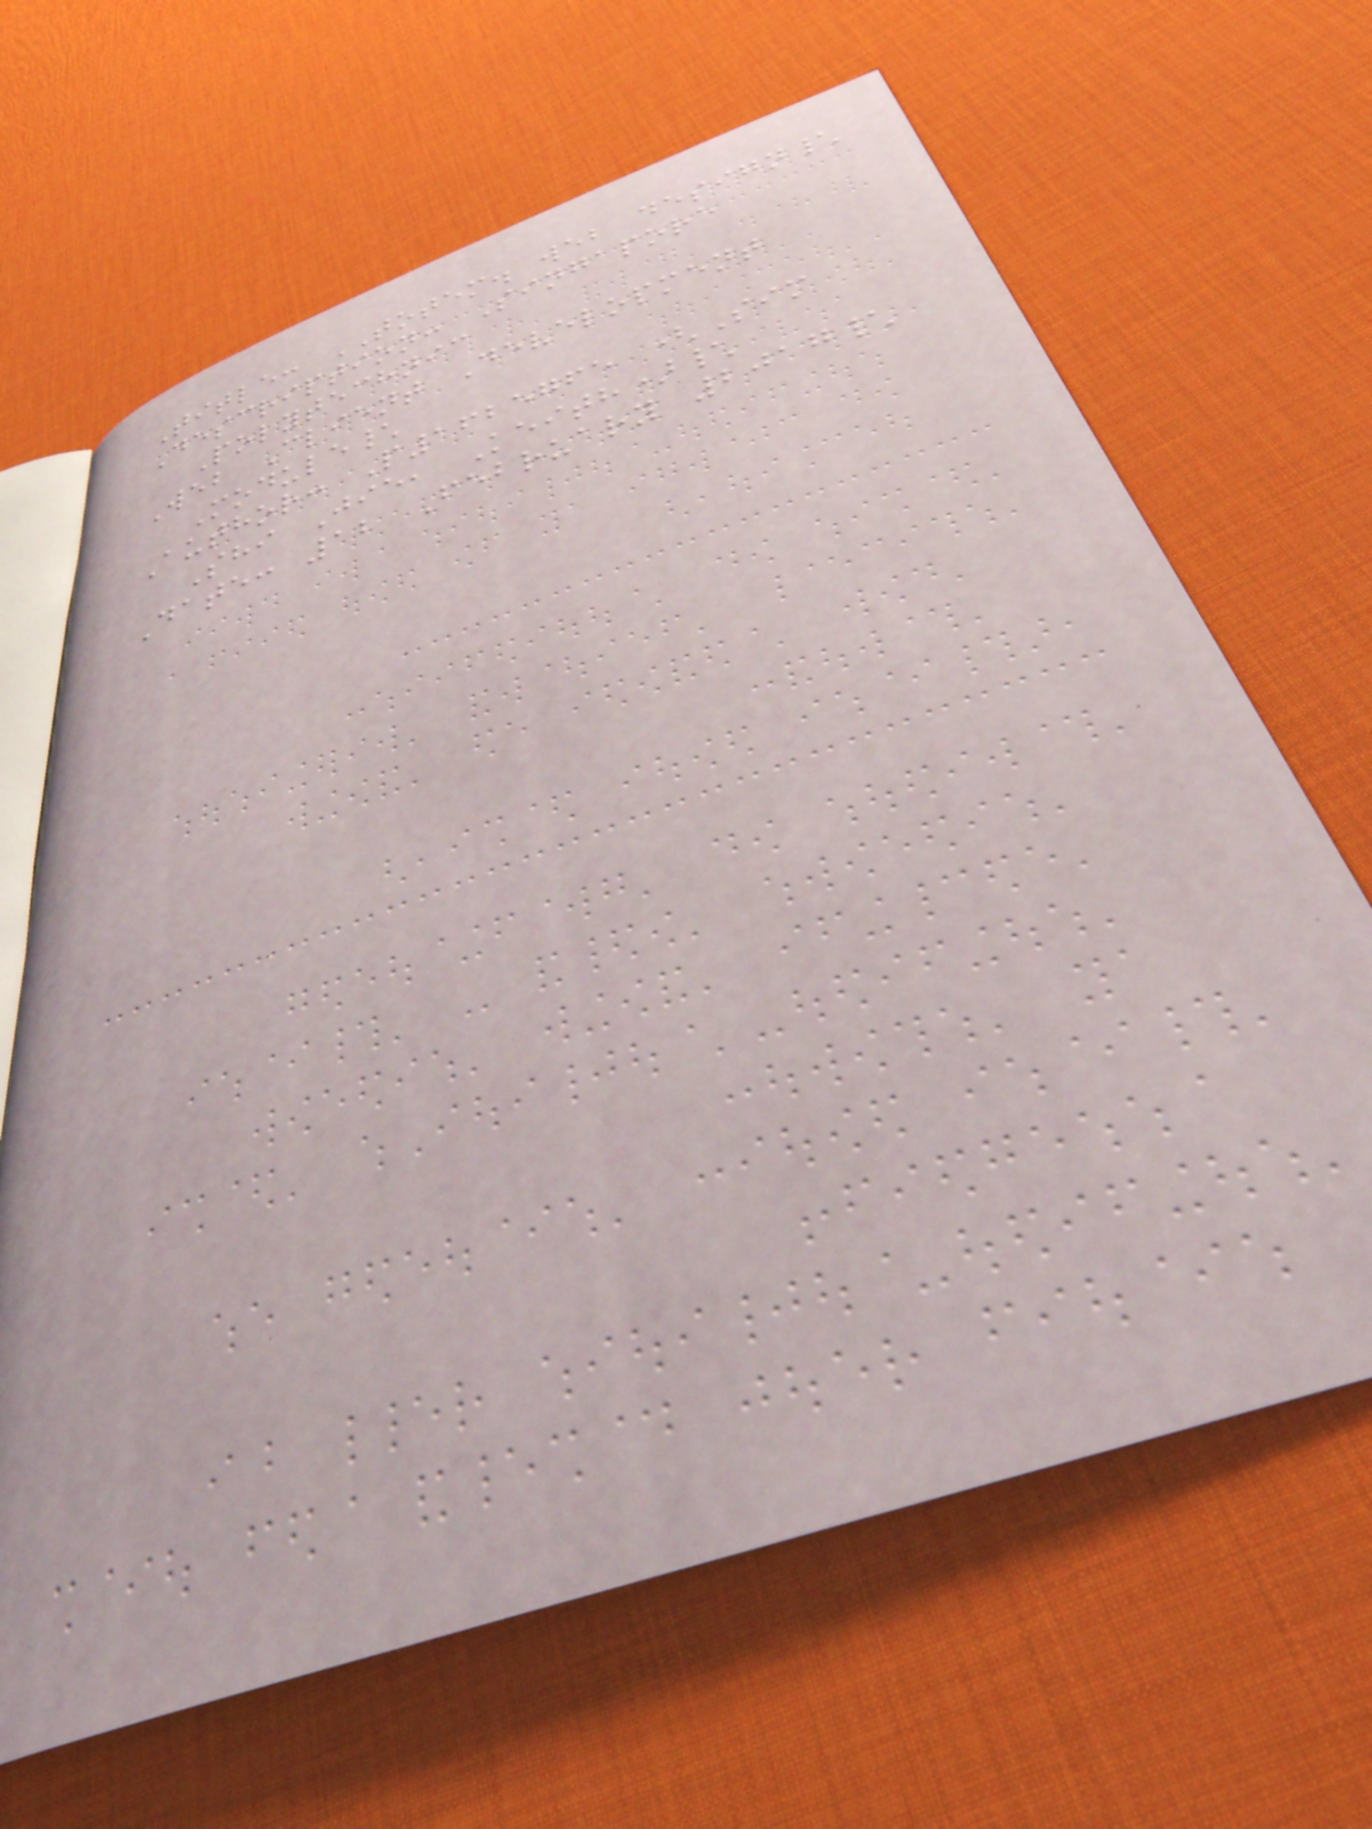Title: TOTEM. web design\
Description: Singapore
Polytechnic
Web Client Development
Module\
Author: P1625765 (Sim
Shi Jie, Keith)\
Date: 12 February 2017\
